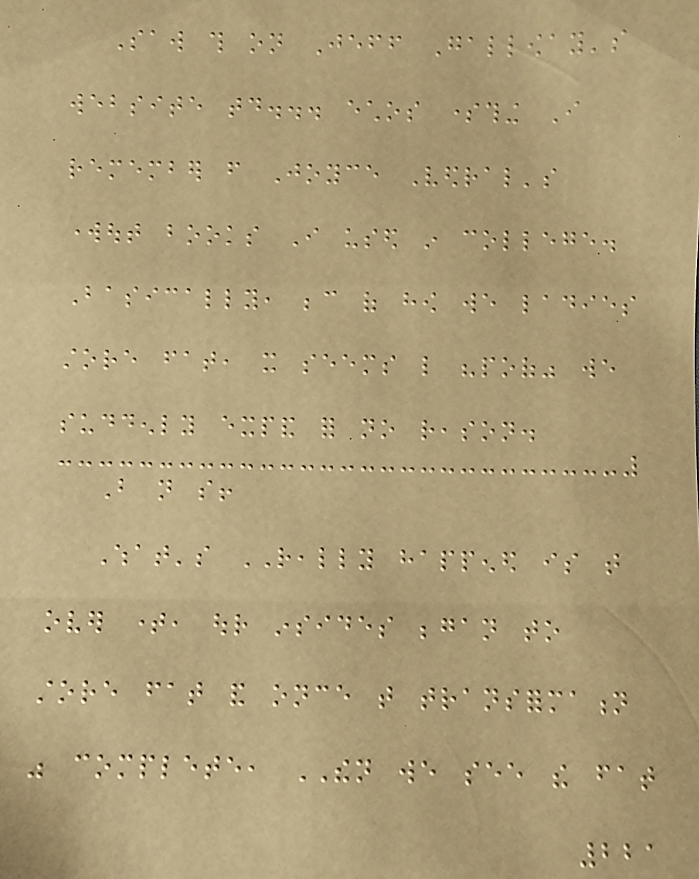Saw this on Jeff Galloway's
website today... echos something I
remember from Joyce Vedral's
workout books I used in college.
Basically, because of how we ladies
store fat, it seems like "poof" we
suddenly expand for no reason.
But not so!
What's REALLY happened is that
over time, our insides began to
store fat and once that transformation
was complete, THEN we see the fat
221
